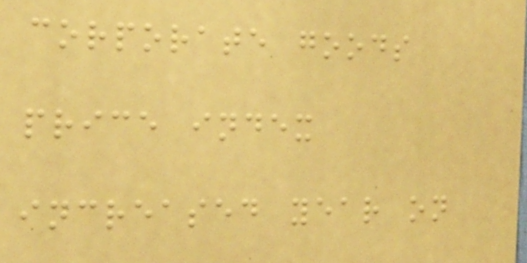corporate goods
price index
increased year on
